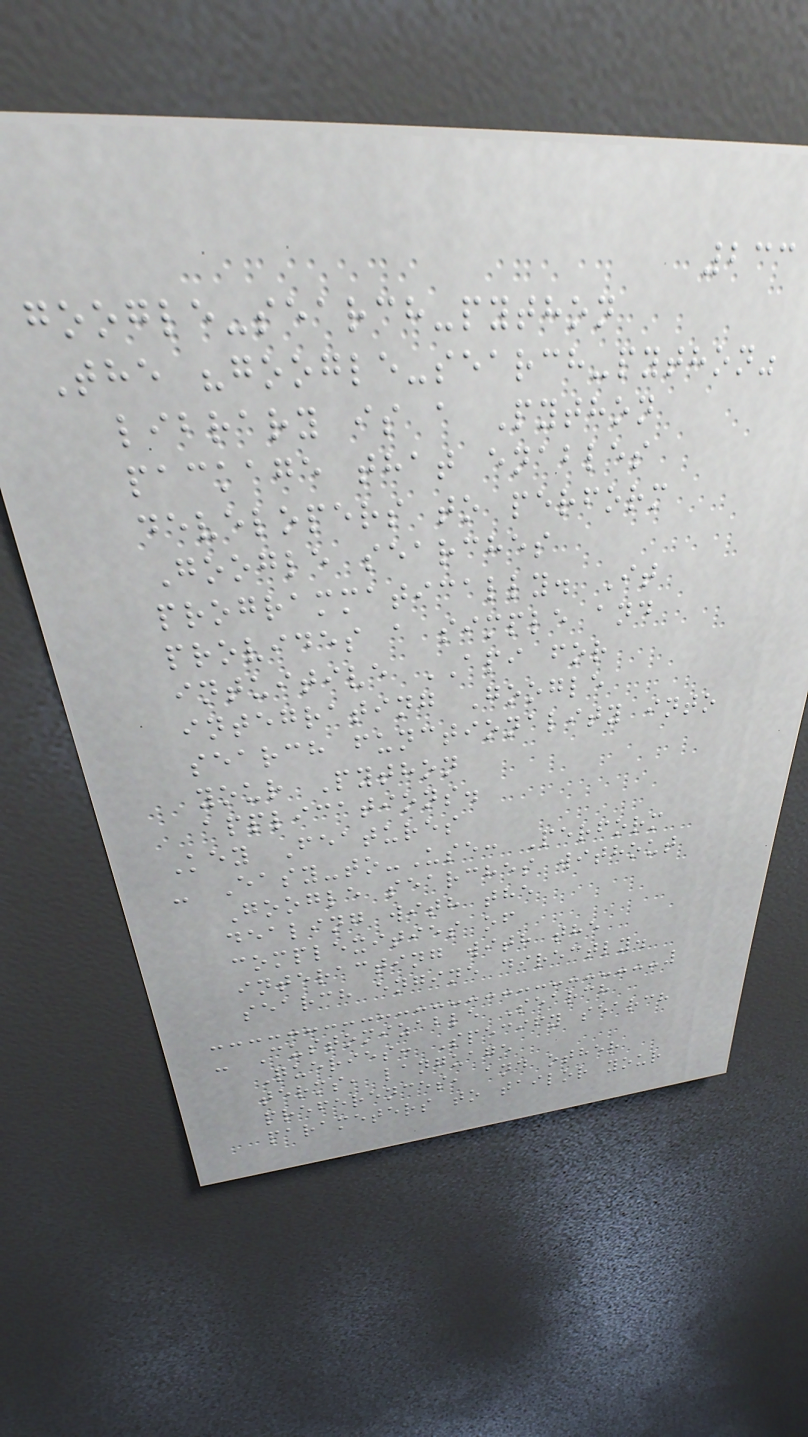233
google-search-python
The "google-search-python"
library is a Python
package that enables
developers to perform
Google searches
programmatically. It
provides a simple and
intuitive API for
integrating Google
search functionality into
your Python
applications.
Key Features
- Easy-to-Use: Perform
Google searches without
dealing with the
complexities of
interacting with the
search engine directly.
- Customizable Search
Queries: Specify search
terms, language
preferences, and other
parameters to tailor your
